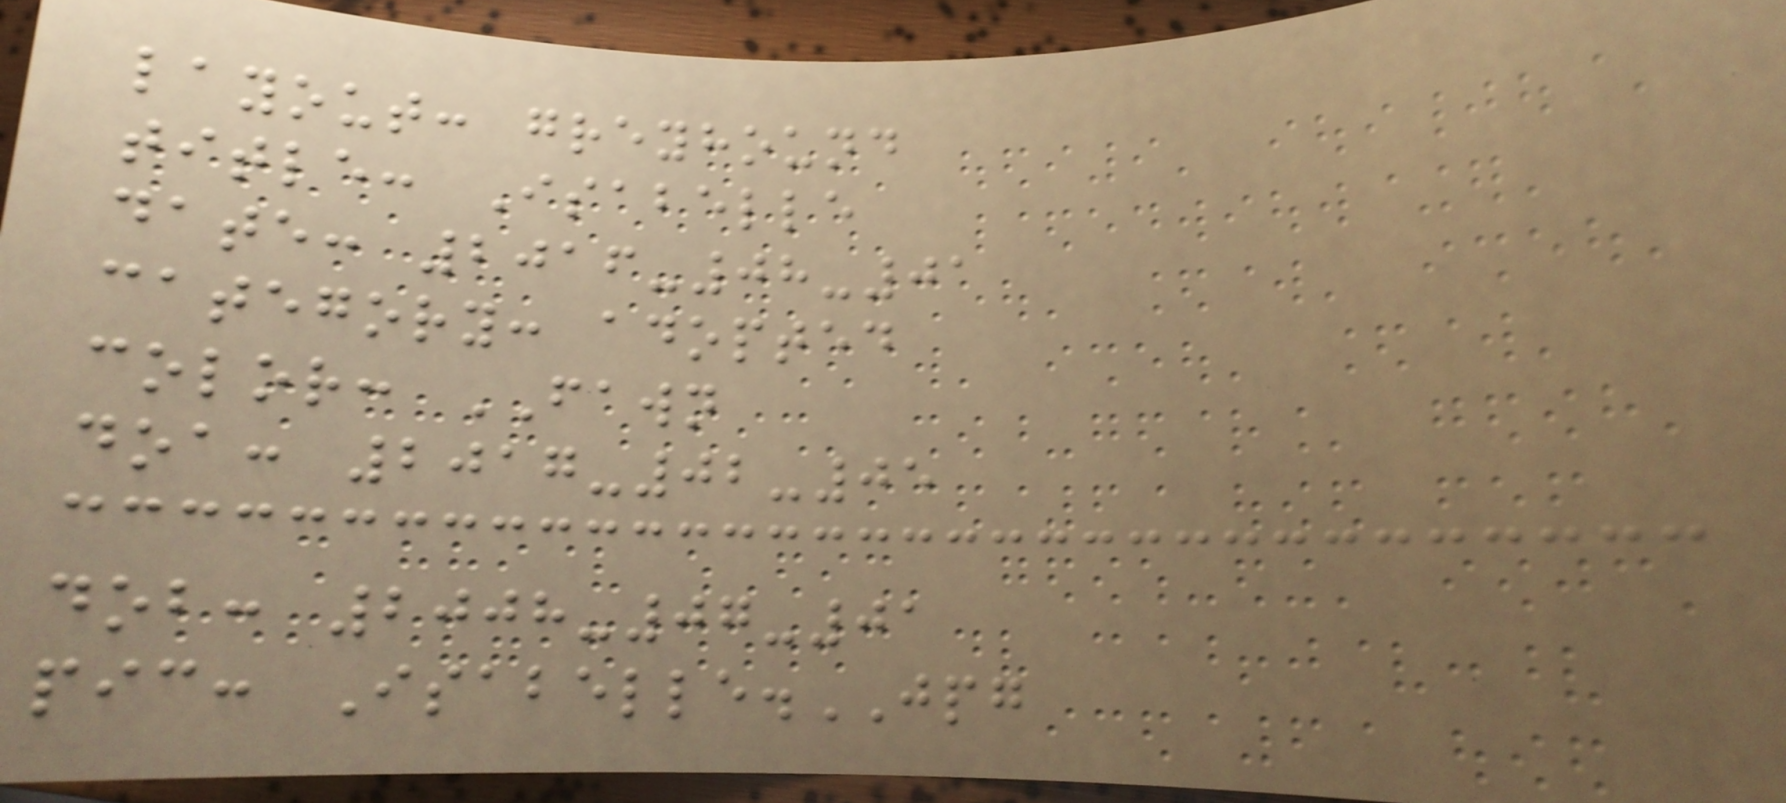layout: greyhound
title: Isabelle
date: 2016-08-01
category: adopted
color: FAWN
doa: 2017-02-05
dob: 2008-07-01
pic: Isabelle.JPG
